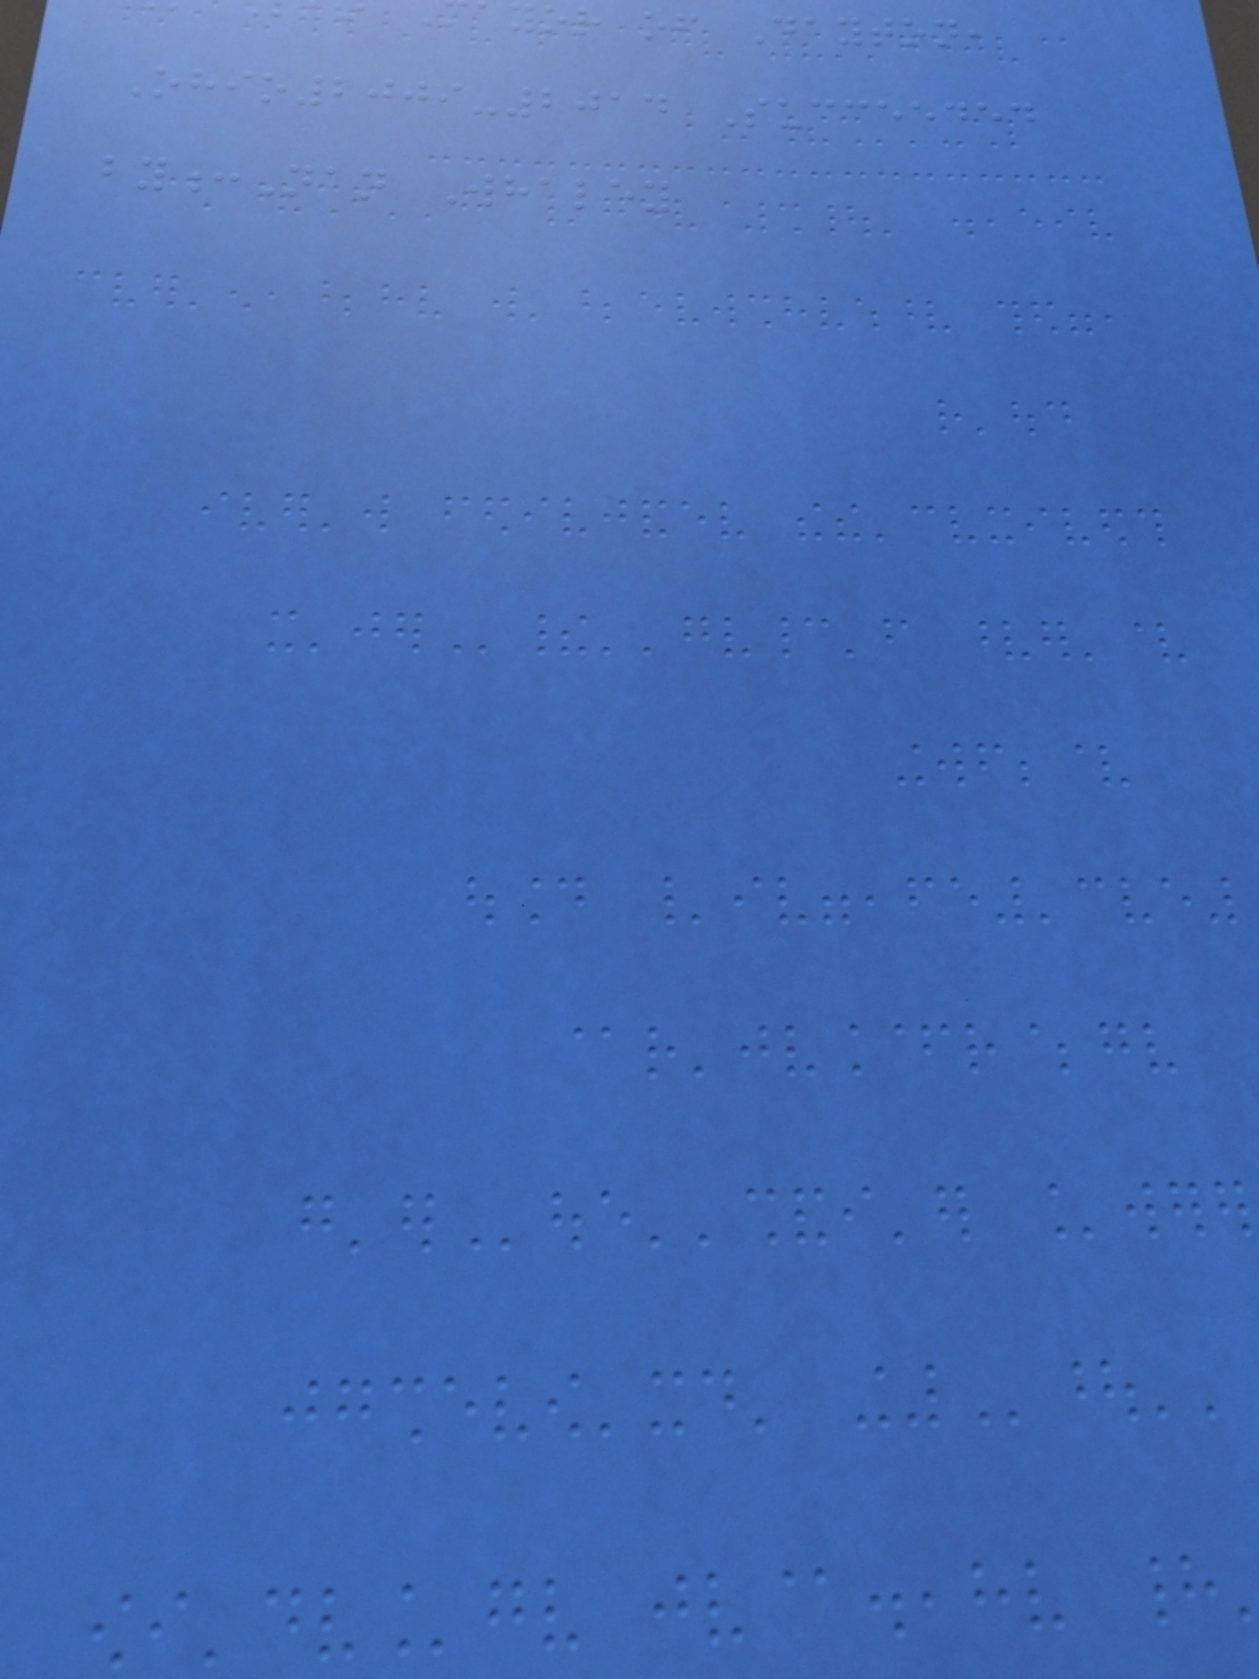yor of Dayton,
Ohio2009-2014 Succeeded
by:Nan Whaley
